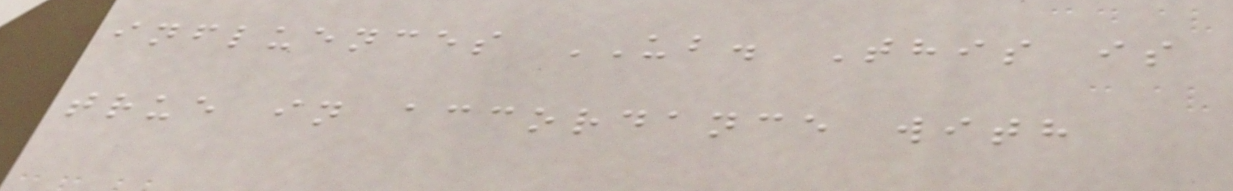influences UB. This is
true in accordance with
